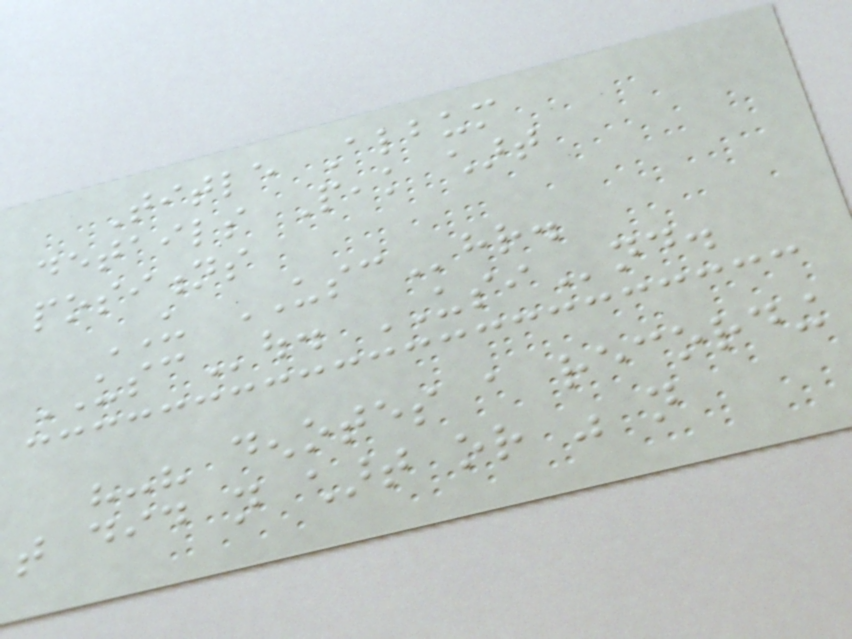Title Album
details Peak chart
positions
US USChr.
USCou. USInd.
"-" denotes a recording
that did not chart or was not
